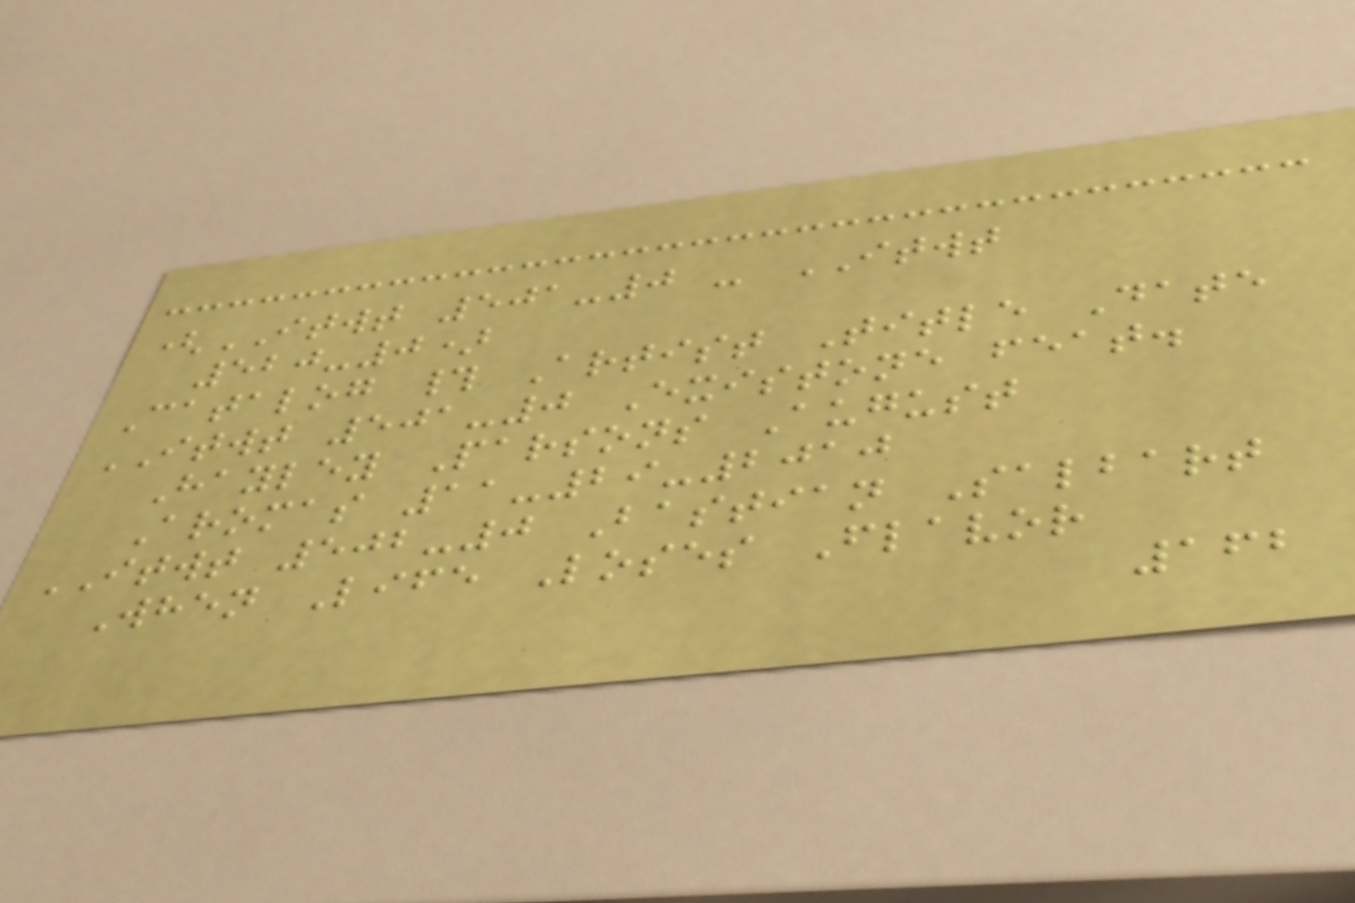(ITWT 501-0 - ITWT
520-0)
Catalog # Artist Title Date
ITWT 501-0 Existone feat.
Hayley Parsons August
Aromas 11-29-2010
ITWT 502-0 Bastian Salbart
When Life Loses Flavor
162
